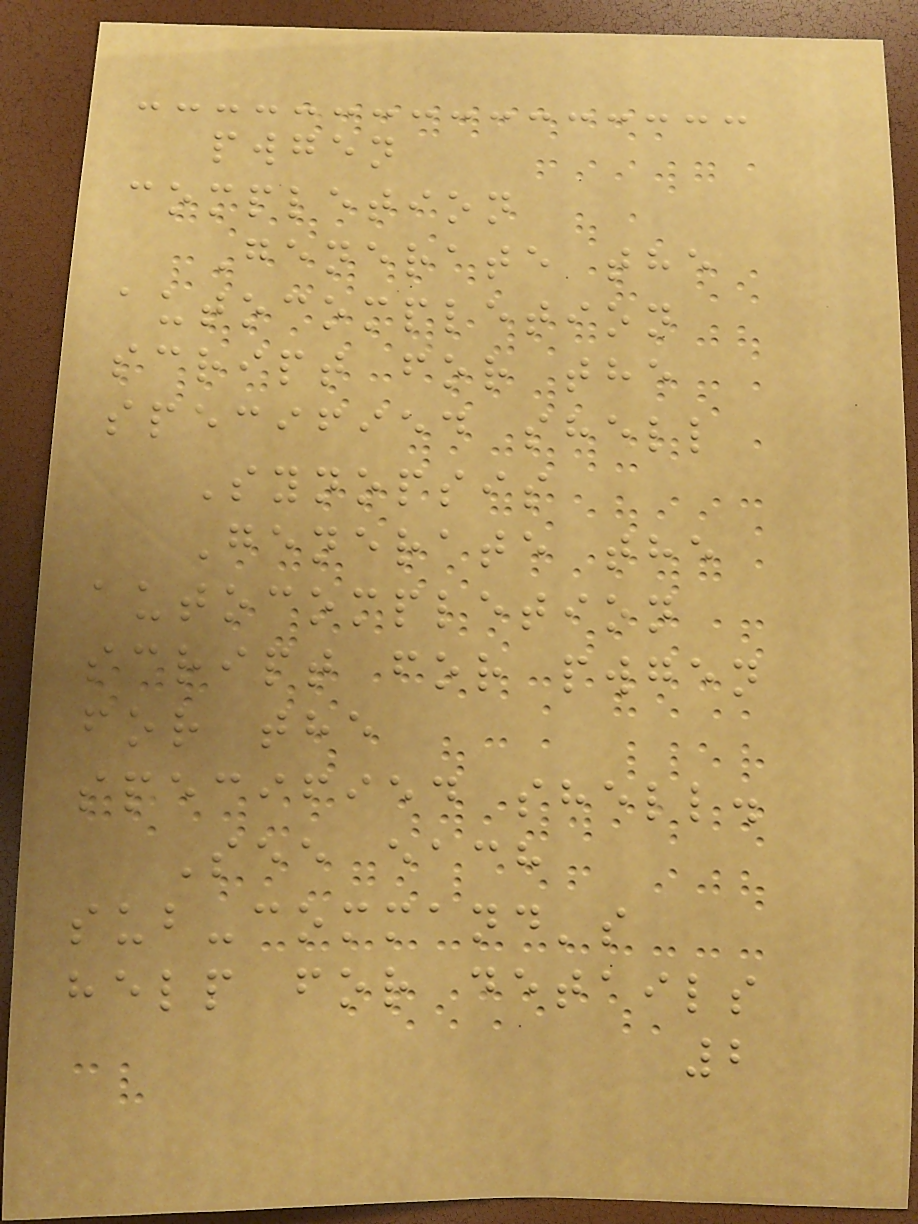pwgen
completion
Generate the
autocompletion
script for the
specified shell
Synopsis
Generate the
autocompletion
script for pwgen
for the
specified shell.
See each
sub-command's
help for details
2
